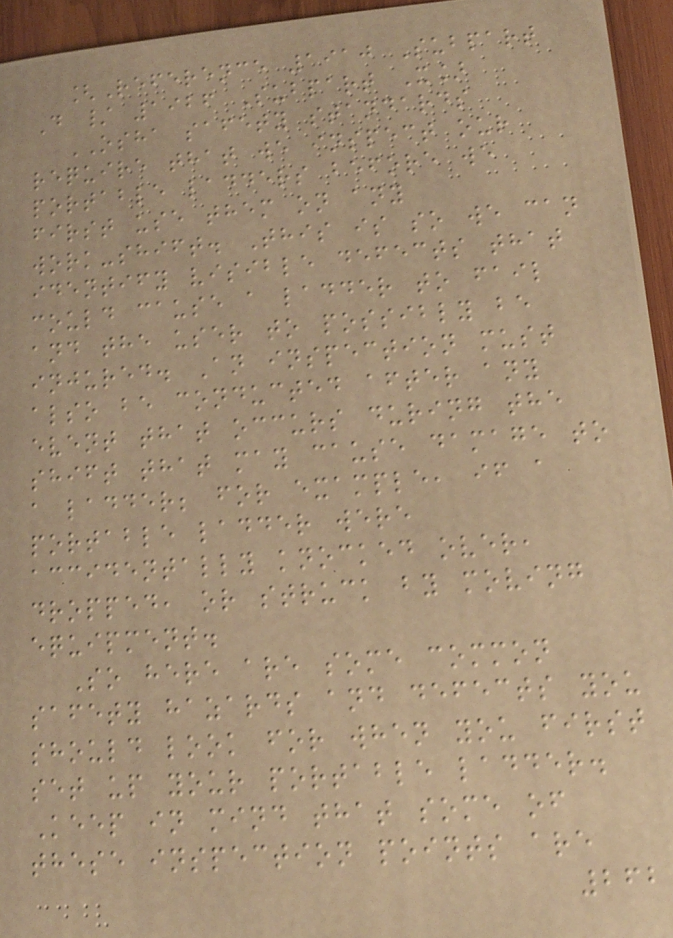[Reference 1910 Subpart
D / 1926 Subpart X]
OSHA safety standards
require that we inspect our
portable ladders before we
first use them on any
work-shift. This is so we can
identify visible defects that
could cause a ladder to fail
and the user to possibly be
injured. An inspection must
also be conducted after any
event that occurs during the
shift that may cause damage to
a ladder; for example, if a
portable ladder were
accidentally knocked over,
dropped, or struck by moving
equipment.
So here are some common
safety hazards and defects you
should look for when you first
set up your portable ladder.
Keep in mind that some of
these inspection points are
262
